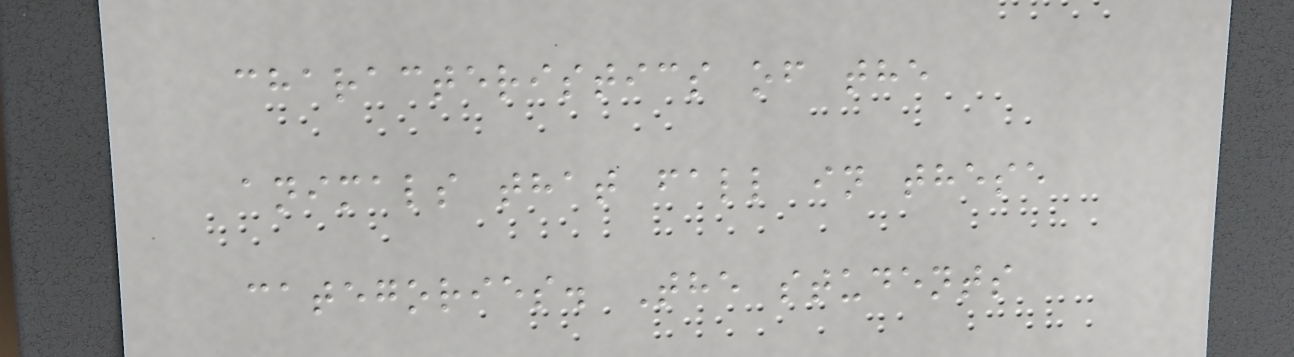characteristics of the
animals that fall in these
categories. The students
